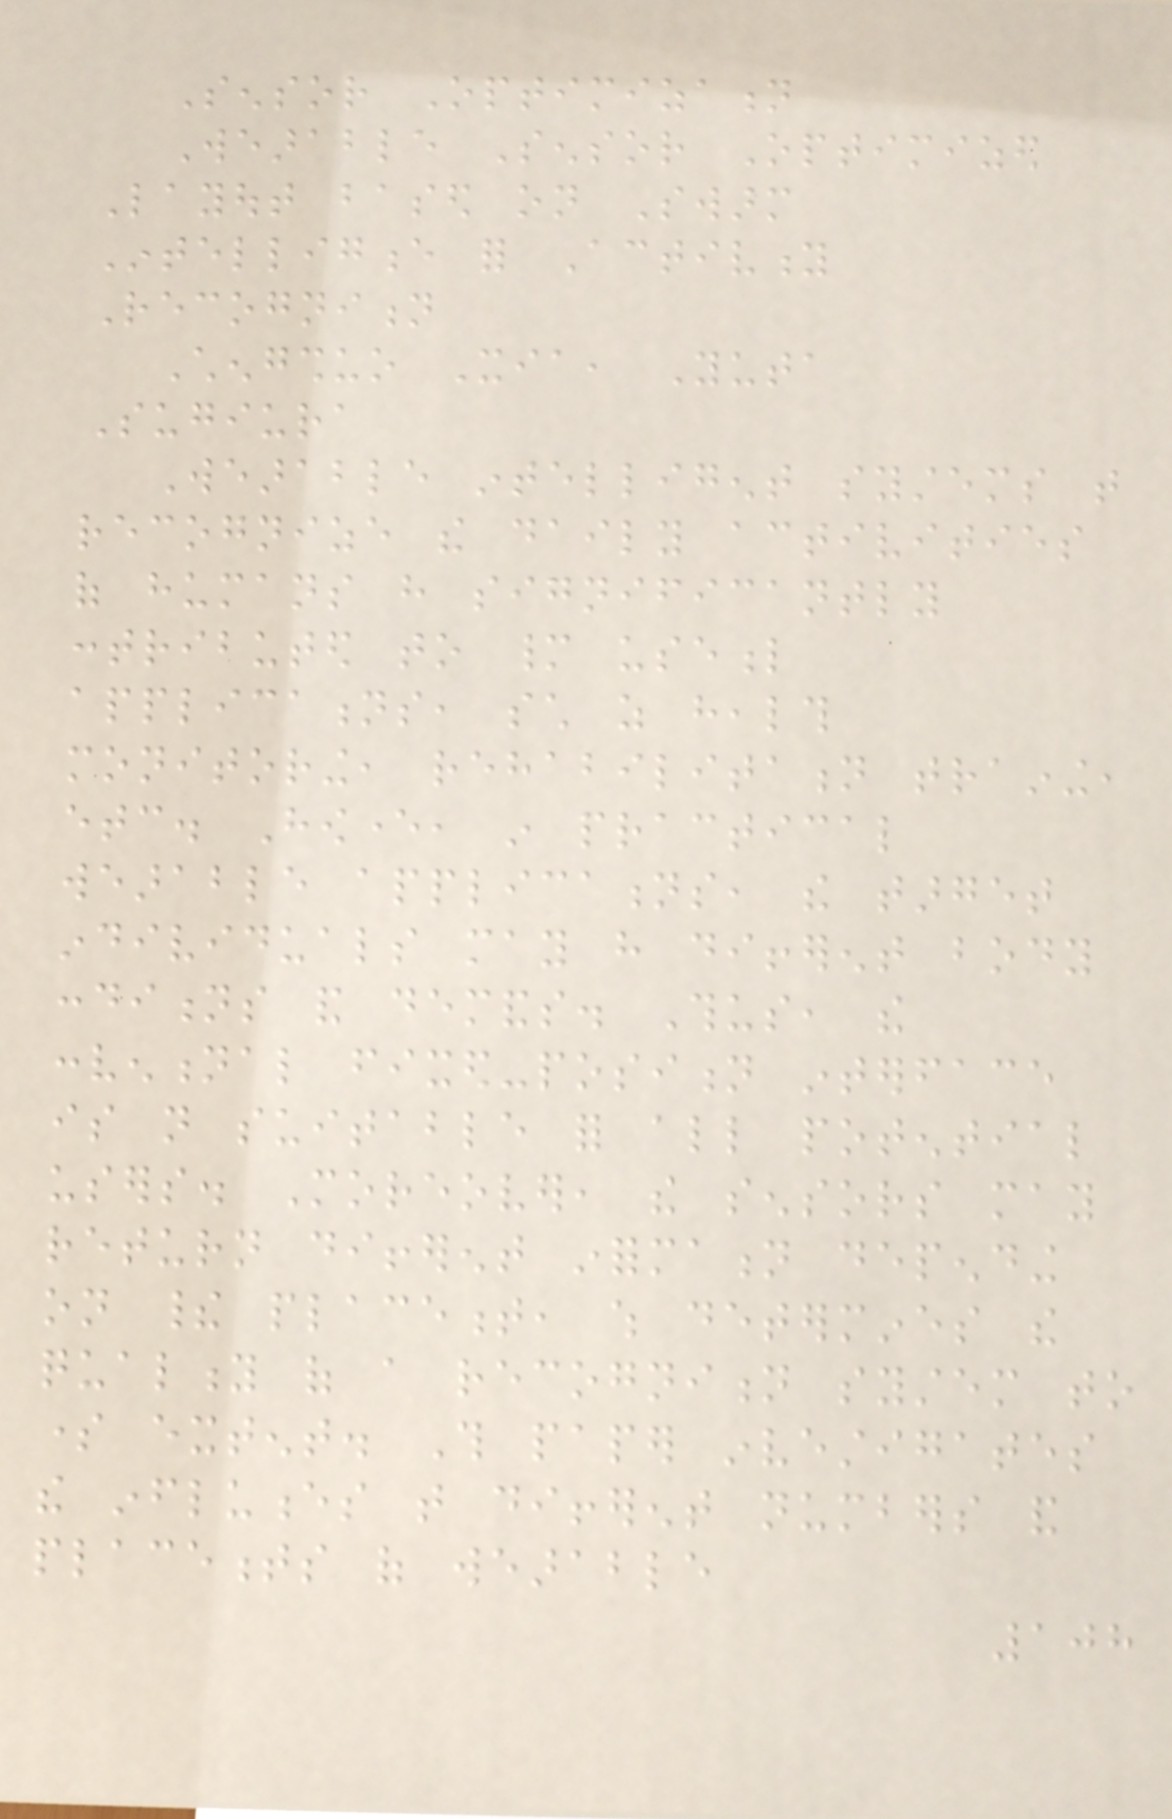Sensor Optimization
Wearable Sensor Optimized
Layout based on Swarm
Intelligence for Activity
Recognition
Chengshuo Xia, Yuta
Sugiura
Wearable intelligent systems that
recognize the daily activities
of humans have significantly
contributed to many useful
applications, such as health
monitoring, rehabilitation training,
etc. However, in practical
wearable applications, the target
individuals may have different body
conditions and demands. Thus, the
conventional fixed-position interface
is not suitable for all potential
users. Moreover, the sensors may
return different information depending
on their placement, which determines the
quality of a recognition system to
some extent. This paper investigates
the influences that different numbers and
placements of wearable
108
